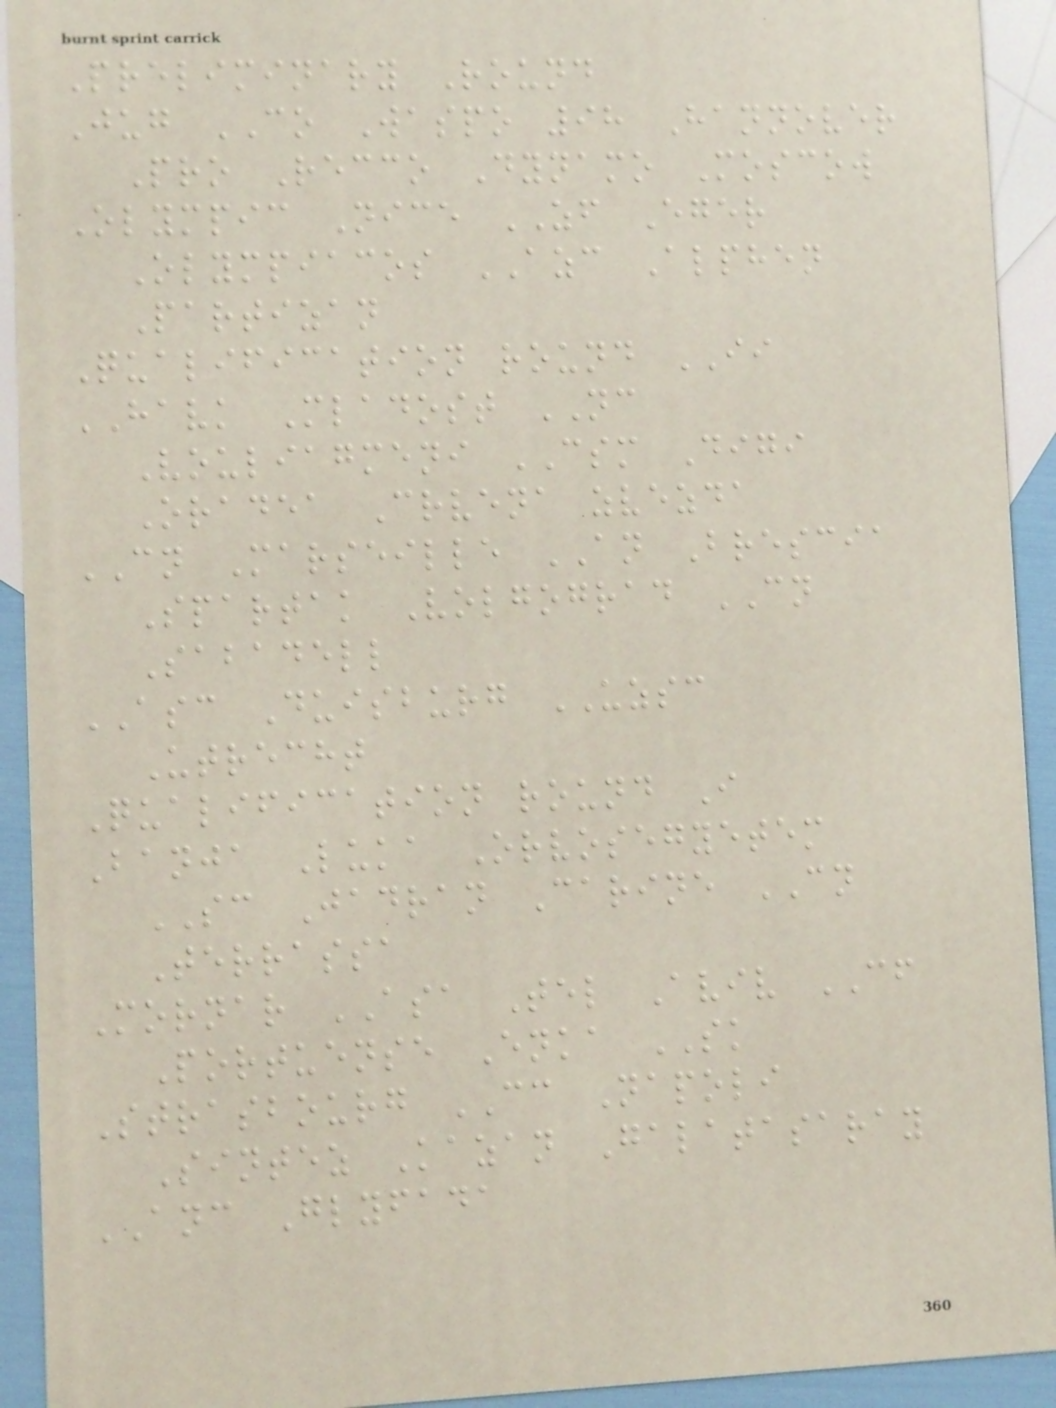Preliminary Round
Jug CO Waspo 98 Hannover
Pro Recco Dynamo Moscow
Olympic Nice ZF Eger
Olympiacos AZC Alphen
Partizan
Qualification round II
HAVK Mladost NC
Vouliagmeni CSM Digi
Oradea Crvena zvezda
CN Marseille AN Brescia
Spartak Volgograd CN
Sabadell
ASC Duisburg UZSC
Utrecht
Qualification round I
Banja Luka Orvosegyetem
SC Jadran Carine CN
Terrassa
Mornar ASA Tel Aviv CF
Portuense Enka SK
Strasbourg CC Napoli
Sintez Kazan Galatasaray
ANC Glyfada
